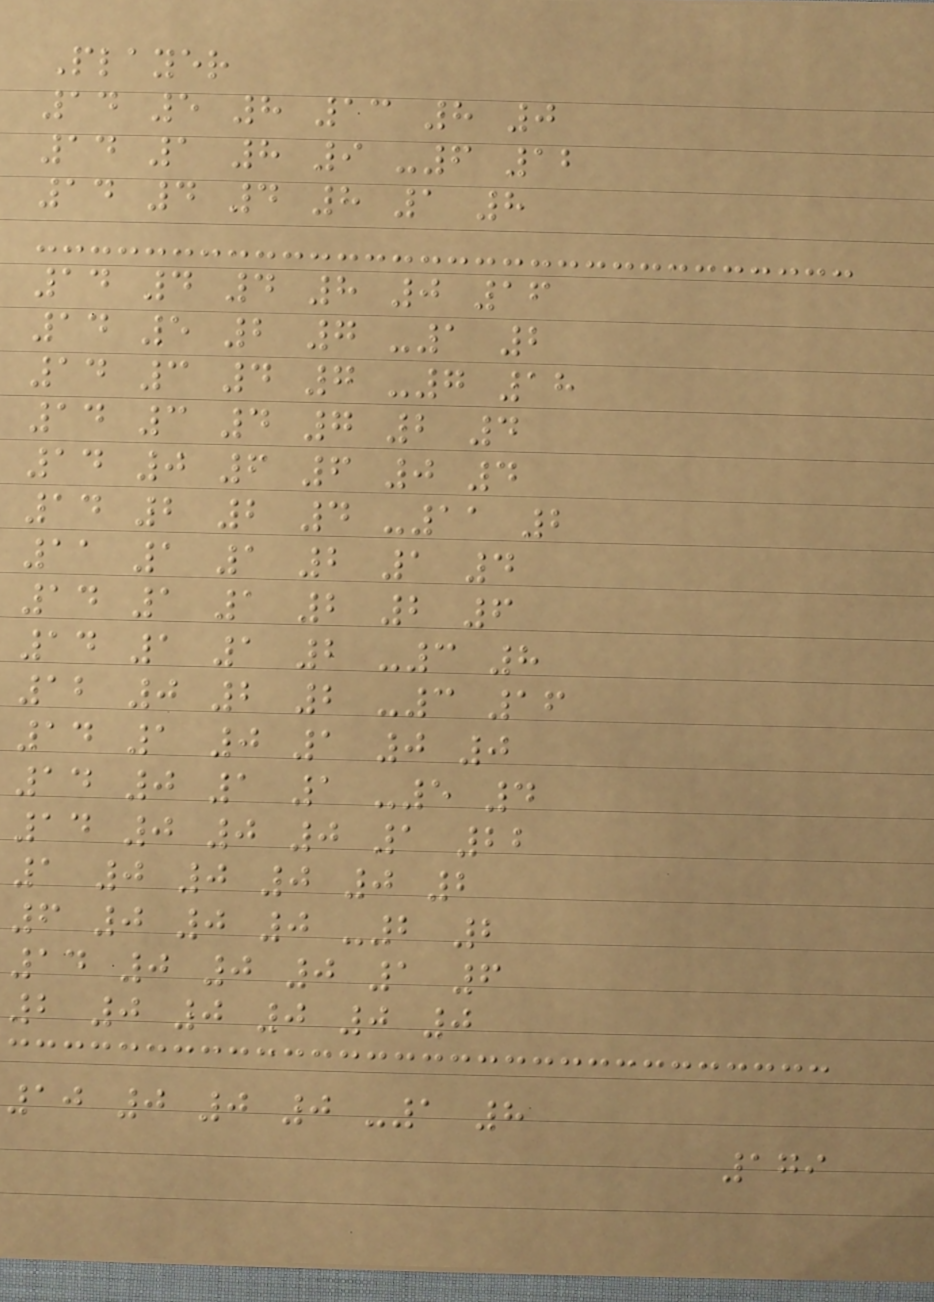Player
14 5 8 13 8 0
14 1 8 9 -6 12
14 4 4 8 1 8
14 4 4 8 0 16
14 5 2 7 -1 2
14 3 4 7 -7 18
14 3 4 7 2 4
14 0 6 6 0 4
14 2 2 4 -11 2
11 1 1 2 1 4
14 1 1 2 2 6
14 1 1 2 -3 8
12 0 2 2 -3 16
14 1 0 1 0 0
14 0 1 1 -5 4
14 0 0 0 1 22
1 0 0 0 0 2
6 0 0 0 -2 2
14 0 0 0 1 6
2 0 0 0 0 0
10 0 0 0 -1 8
179
